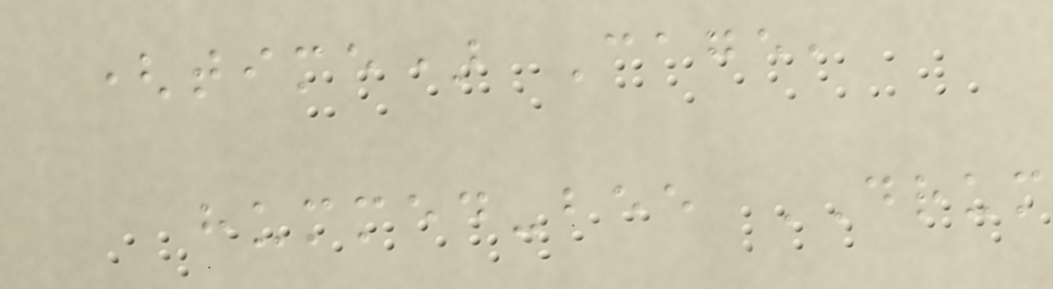(time) Cage,
hummed-bee DRUM
